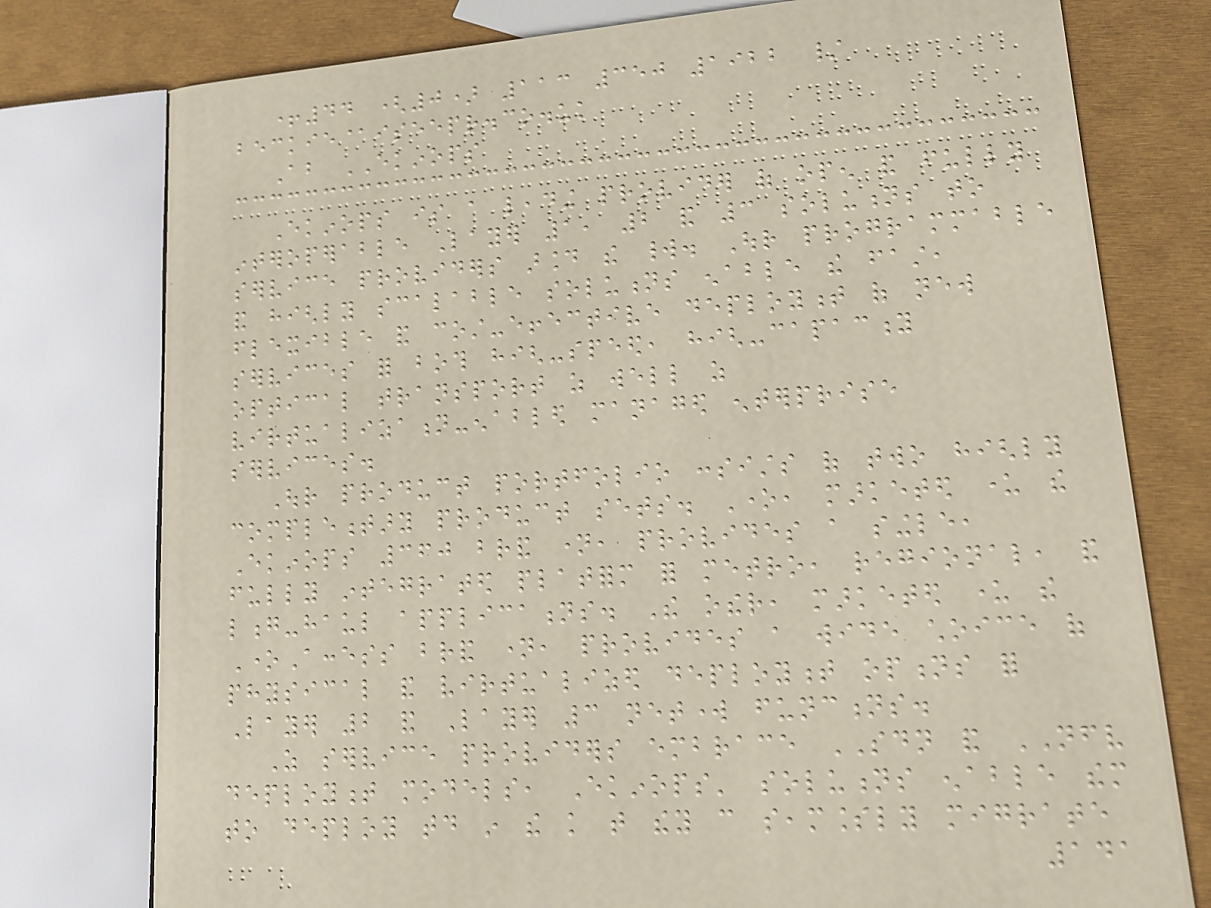+44 (0) 113 350 1922 /
beckie@iseepr.co.uk
About EKINOPS
Ekinops is a leading provider of open and fully
interoperable Layer 1, 2 and 3 solutions to
service providers around the world. Our programmable
and highly scalable solutions enable the fast,
flexible and cost-effective deployment of new
services for both high-speed, high-capacity
optical transport as well as
virtualization-enabled managed enterprise
services.
Our product portfolio consists of two highly
complementary product sets. One, marketed under the
Ekinops 360 brand name, provides a single,
fully integrated platform for metro, regional, and
long-haul applications. The other, marketed under the
OneAccess brand name, provides a wide choice of
physical and virtualized deployment options for
Layer 2 and Layer 3 network functions.
As service providers embrace SDN and NFV
deployment models, Ekinops' solutions enable them
to deploy today in the knowledge that they can seamlessly migrate
141
